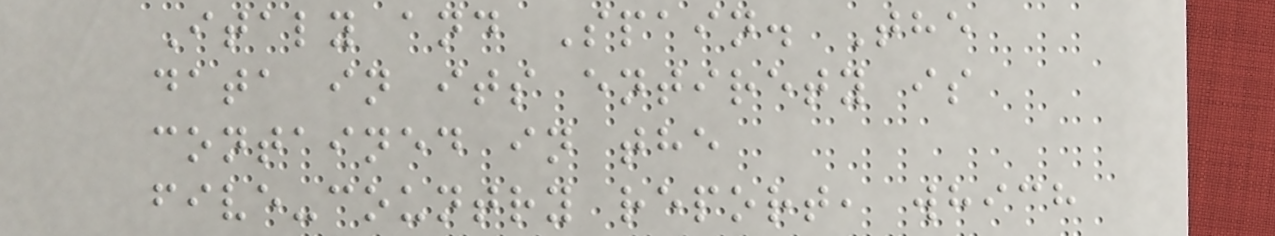Italy and Spain. The
data in its entirety is
contained in the
five-country report, which
